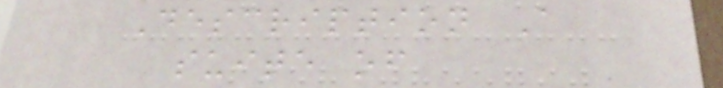Description A
suite of
